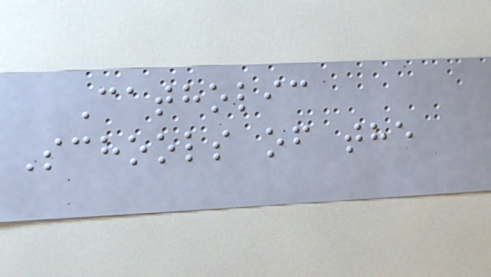Catholic
Schools of the
